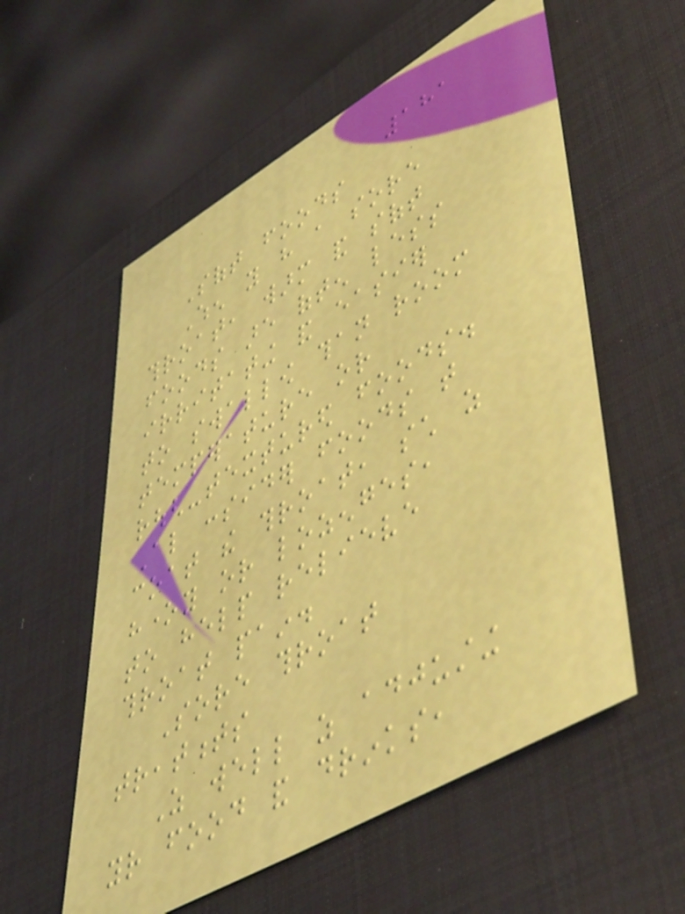181
Soft foods
When you have a sore
throat, warm and soft
foods are often less
irritating and easier
to swallow than room
temperature or
rough-textured foods.
Also consider foods that
coat the throat, such as
honey or lozenges,
to help relieve
throat pain.
Sore throat
treatments
As well as adjusting
your food and drinks,
